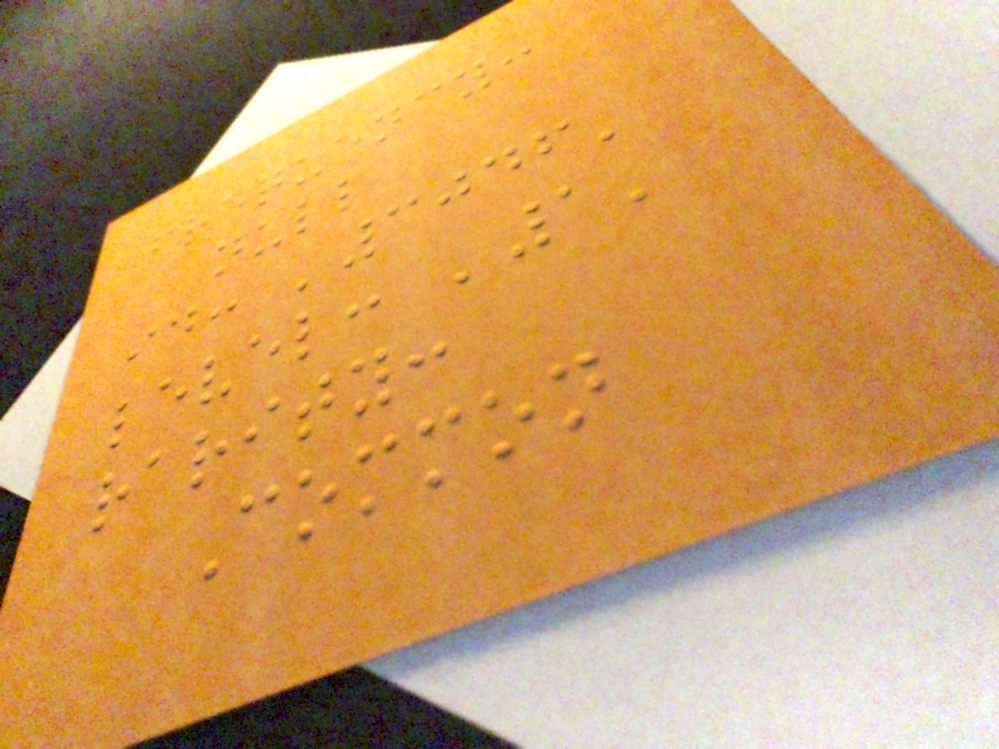frequency:
null
id: '3046'
level: '1'
rarity:
Common
